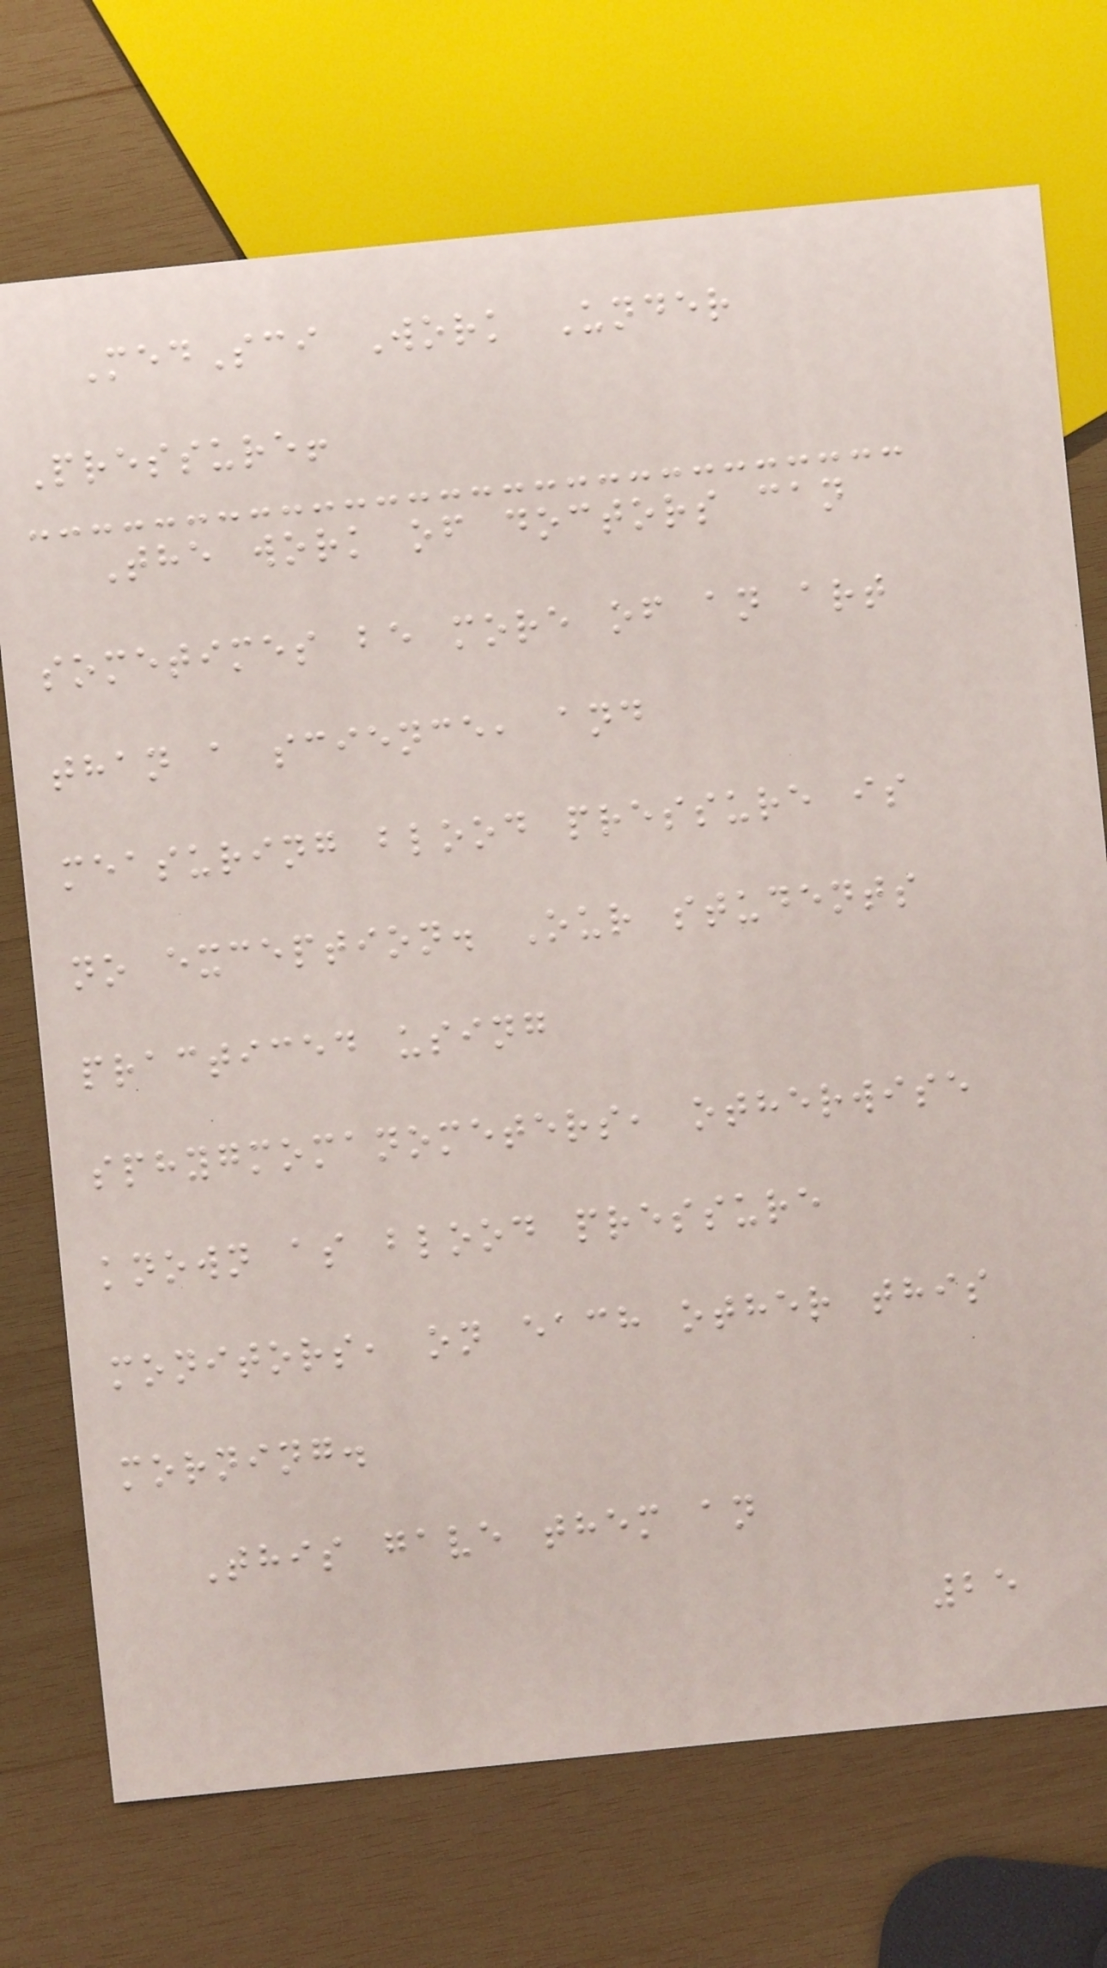MedSci Work Under
Pressure!
The work of doctors can
sometimes be more of an art
than a science, and
measuring blood pressure is
no exception. Our students
practiced using
sphygmomanometers, otherwise
known as blood pressure
monitors, on each other this
morning.
This gave them an
25
